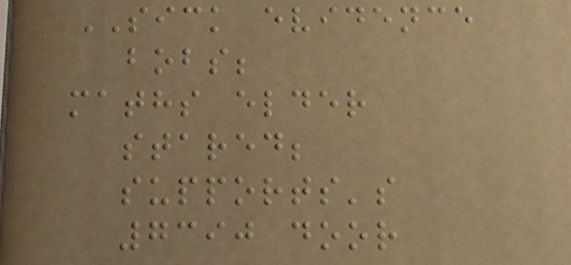SICK evidence
bobs;
maths elder
stared;
supports's
7390 door
